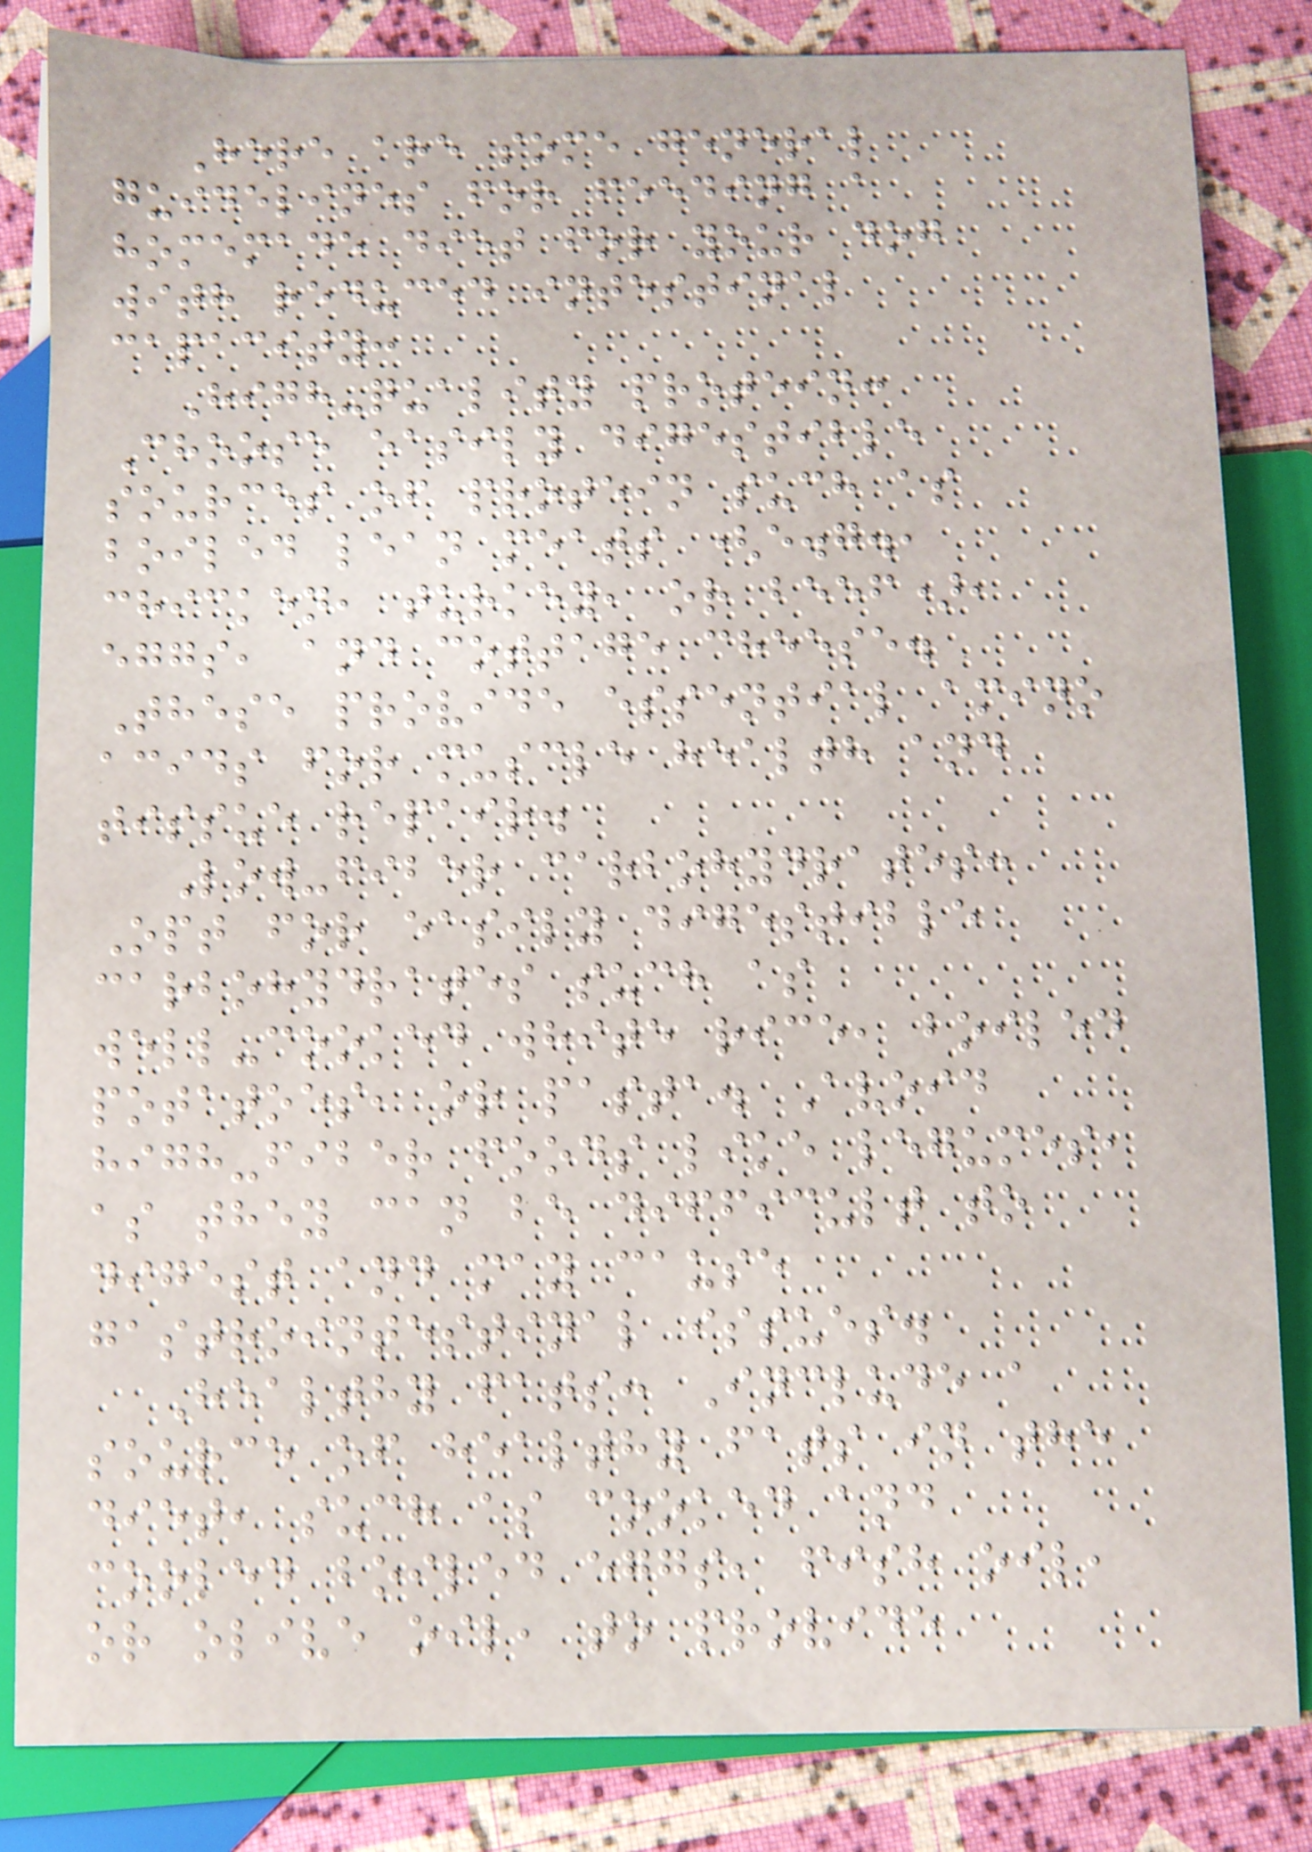Here are some general
guidelines for feeding a
homemade diet for your dog
with reduced intestinal
capacity:
High-quality protein:
Choose easily digestible
sources of protein such as
boiled lean meats (e.g.,
chicken, turkey, or beef),
eggs, and cottage cheese.
These provide essential amino
acids for muscle health and
tissue repair.
Low-fiber carbohydrates:
Opt for easily digestible
carbohydrates such as
well-cooked white rice, boiled
potatoes, or pasta. Avoid
high-fiber foods like legumes,
as they can be difficult to
digest and may cause
gastrointestinal issues.
Healthy fats: Include a
source of healthy fats in the
diet, such as cooked and
cooled boiled eggs, fish oil,
or olive oil, to provide
